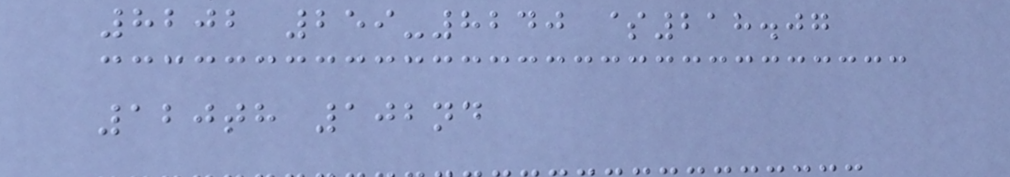8202 259-8240 $218.07
120th 102nd
